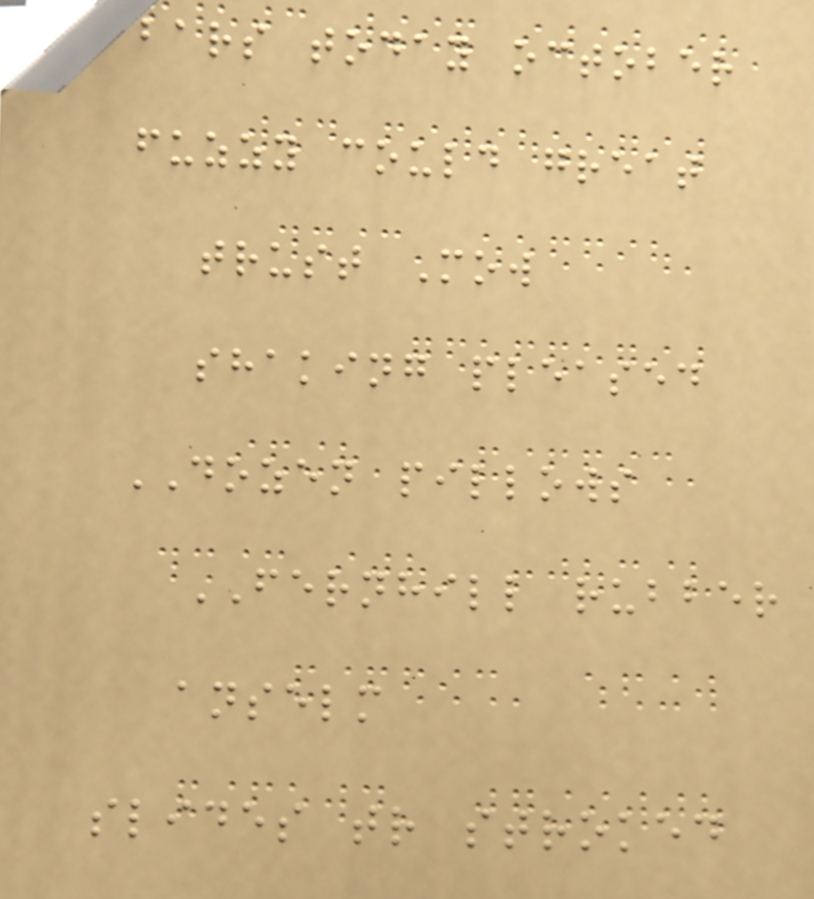bars today october
fuzzy could great
trust Mow
shaking pleased
DOZEN pillows
FERNHILL rubber
anselm
slides tr stroked
